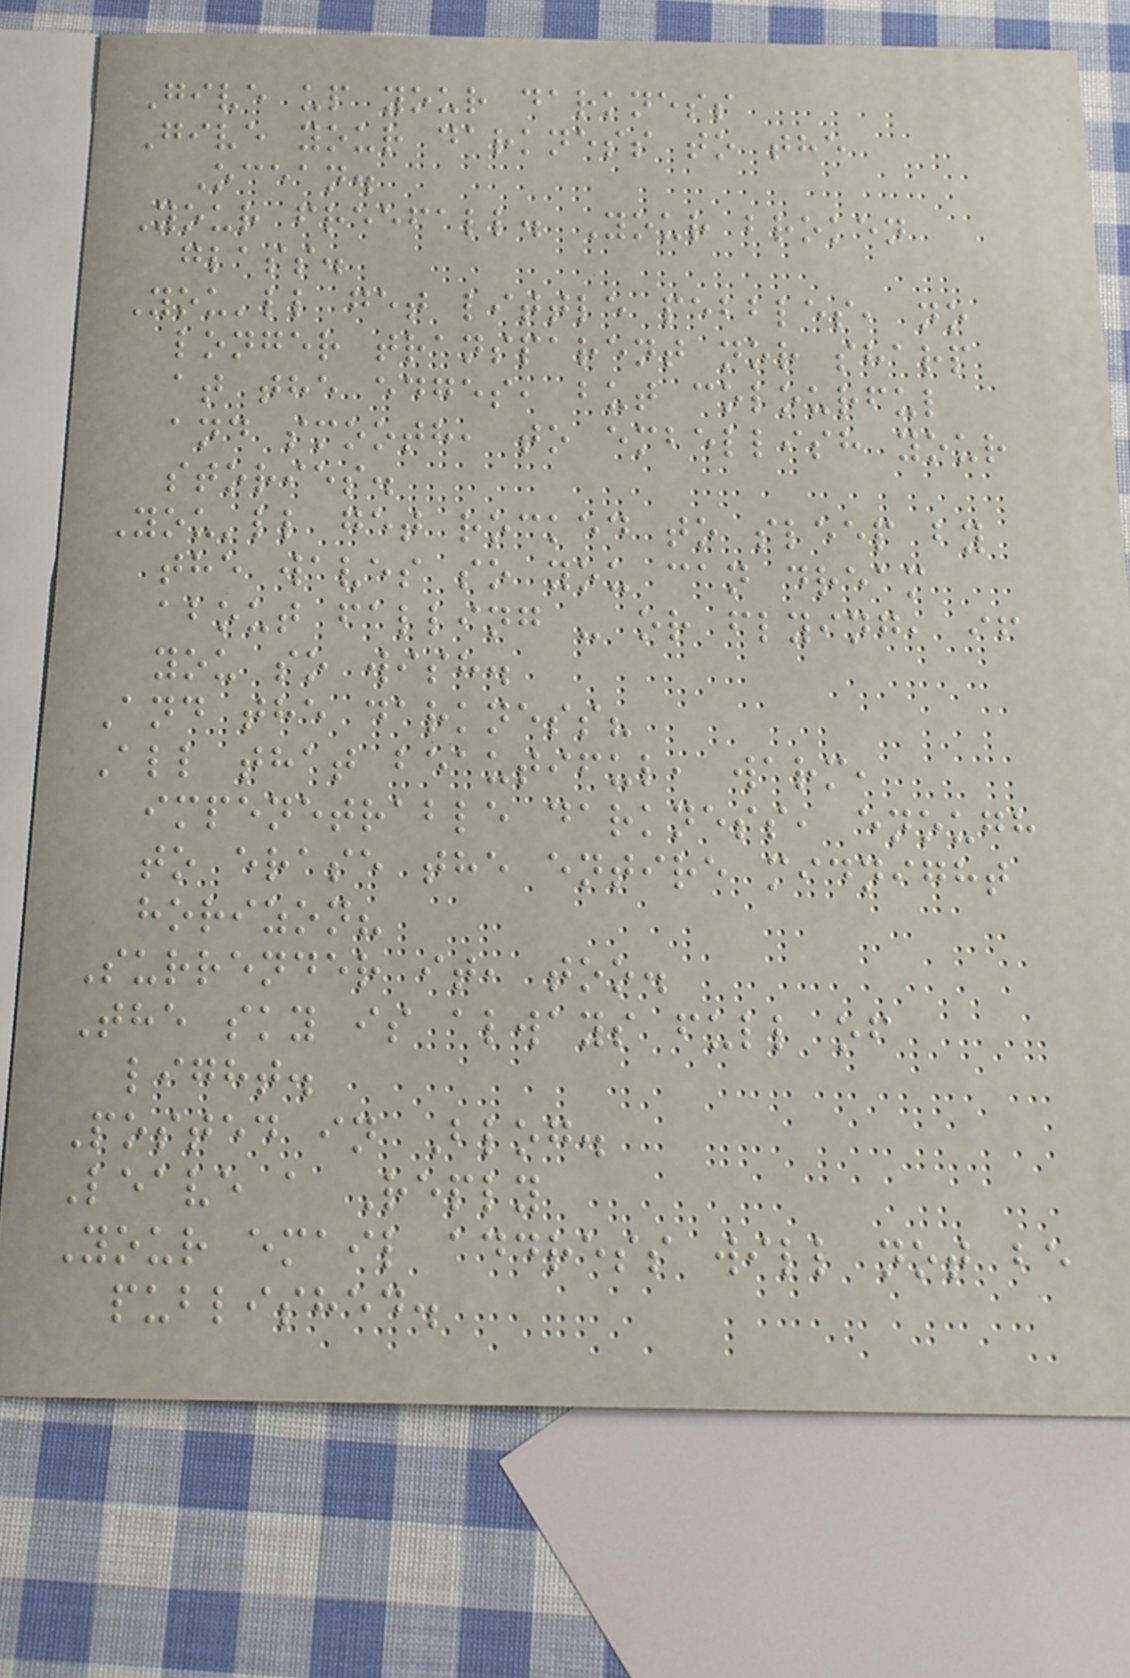Give up your darkness
Give your darkness to the
Ocean.
Your freefall. Your broken
glass.
You'll get little pebbles, no
longer transparent nor sharp
at the edges, but colourful
and smooth, to embellish your
stories.
You'll get rocked to sleep by
the waves so you can dream
about falling - or flying, if
you so wish.
And the darkness?
All that beautiful, warm,
impenetrable darkness, enough
to erase the entire midnight
horizon?
Surrender it, too.
The sky is always full of
light.
Posted in Blog.
Leave a Reply
Your email address will not be
published.
